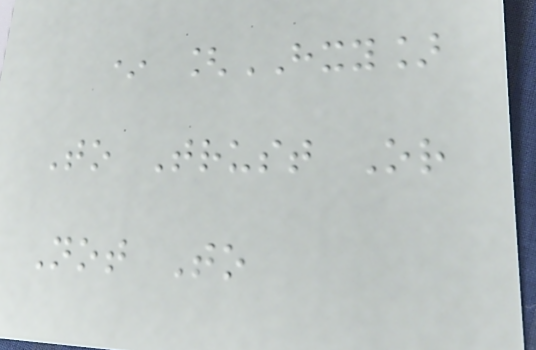* [HXY]
To Trust Or
Not To
